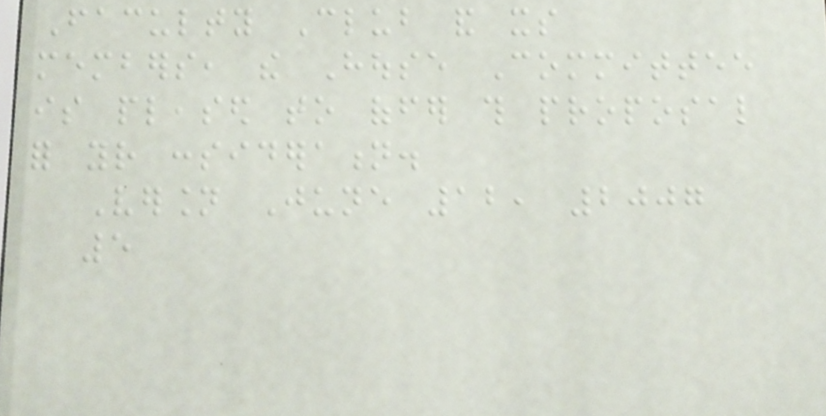Faculty Club and its
members, the House Committee
is pleased to offer this proposal
for your consideration.
Version June 12, 2007
5
